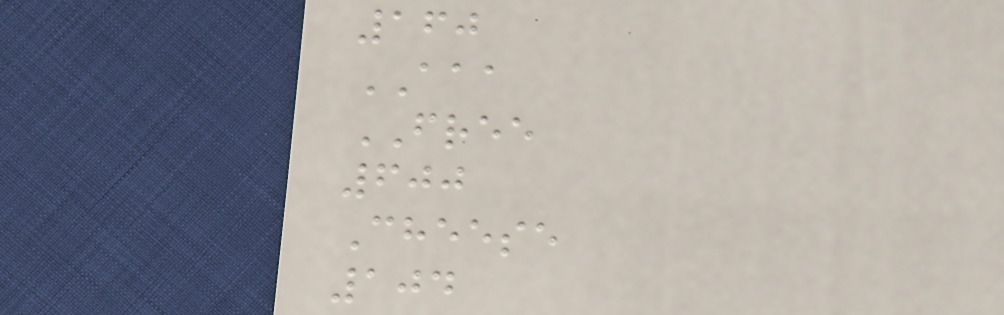160
AAA
FREE
600
Cheese
104
